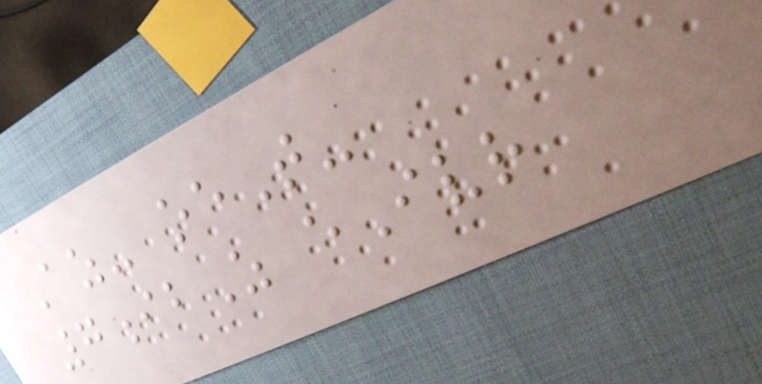Az- oeT-
7ibZ eIvr
